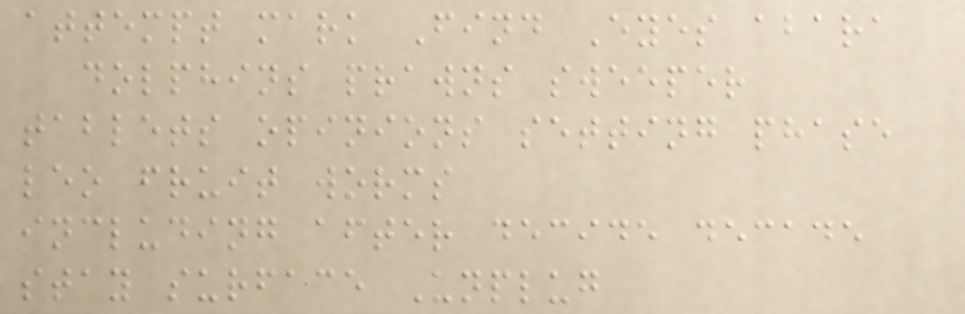attempt mark Find Eyes abara
dolphins prawns sweeper
tablets opinions setting phase
leo fruit worms
including after decide decade
stay surface Unplug
